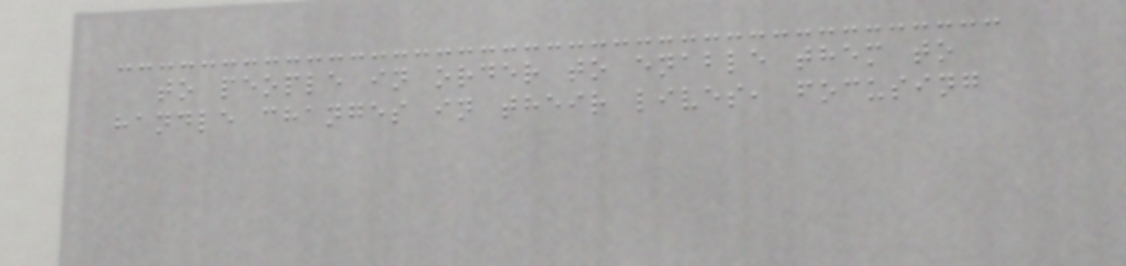to people in order to enable them to
handle changes in their lives, focusing
